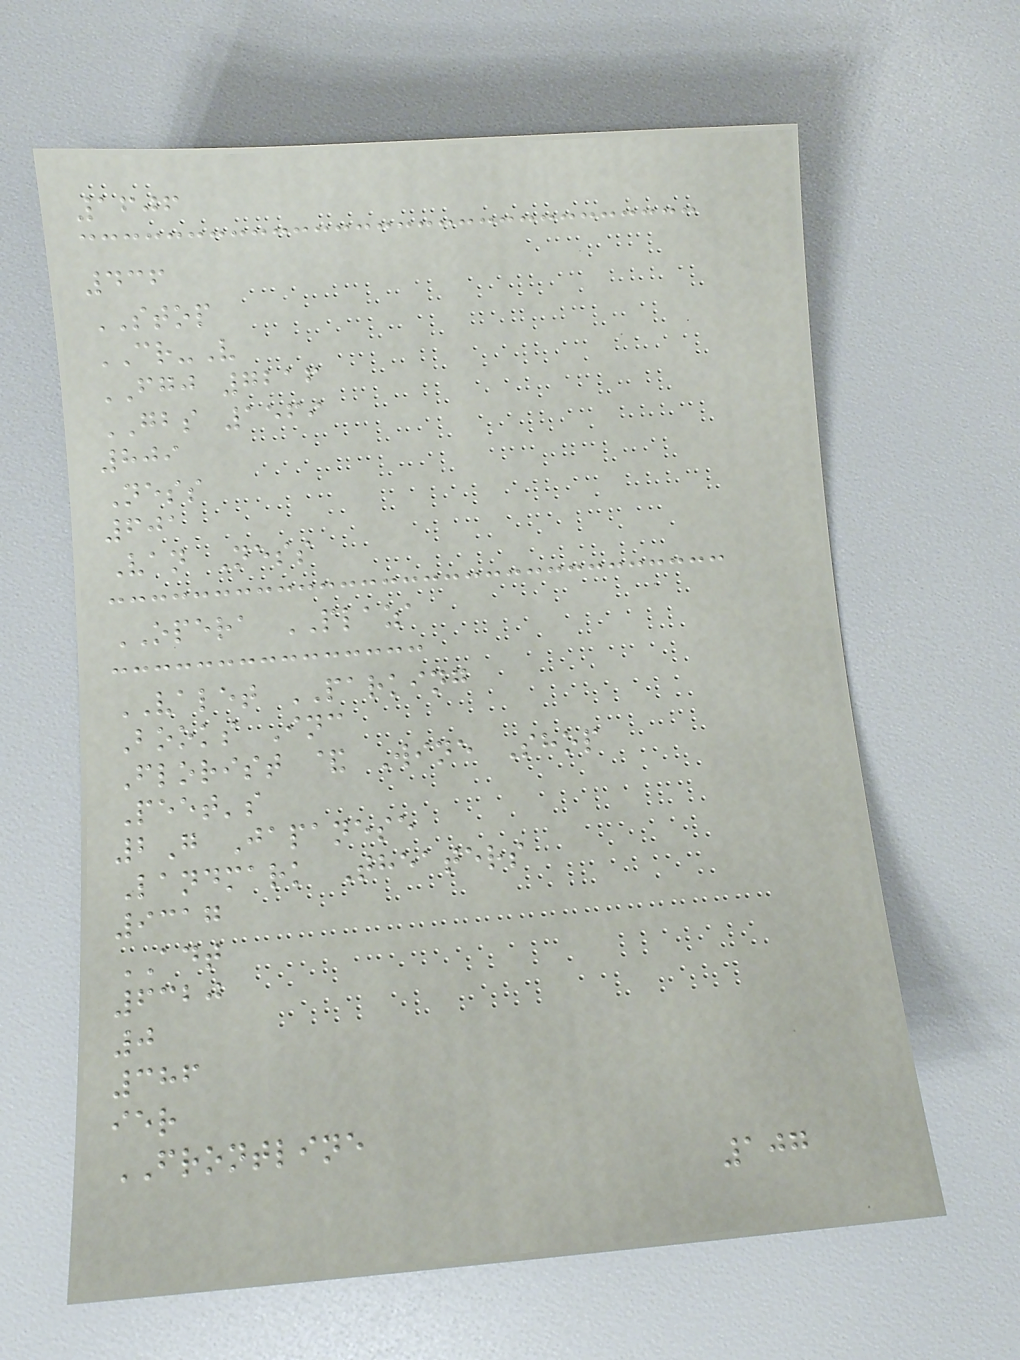1606
436
STOP
CR-V
FGJ 7216
GBS 1569
809
Ness
601
Van Ness
OPERA PLAZA
VALET PARKING
Books Inc
Florist & Wine Shop
Peet's
2G Japanese
Landmark Theaters
9317
ADT
6320
0
386
ier
FRONTLINE
107
